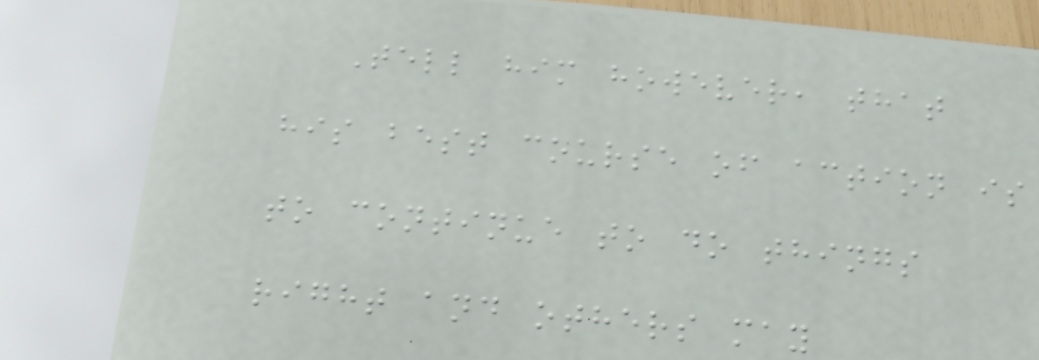Tell him however, that
his best course of action is
to continue to do things
right and others may
